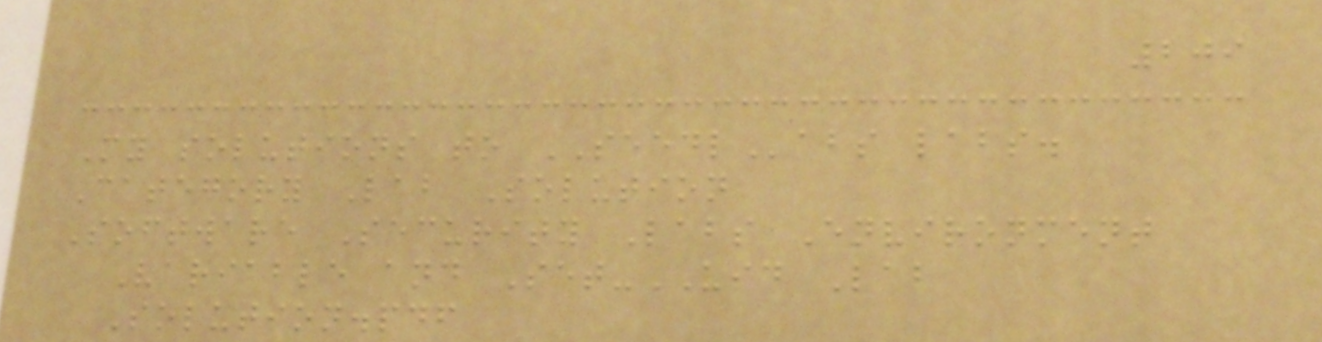209
My solutions to SEEDLabs labs.
Category Lab Solution
Software Security Labs Environment
Variable and Set-UID Lab
Solution.pdf
